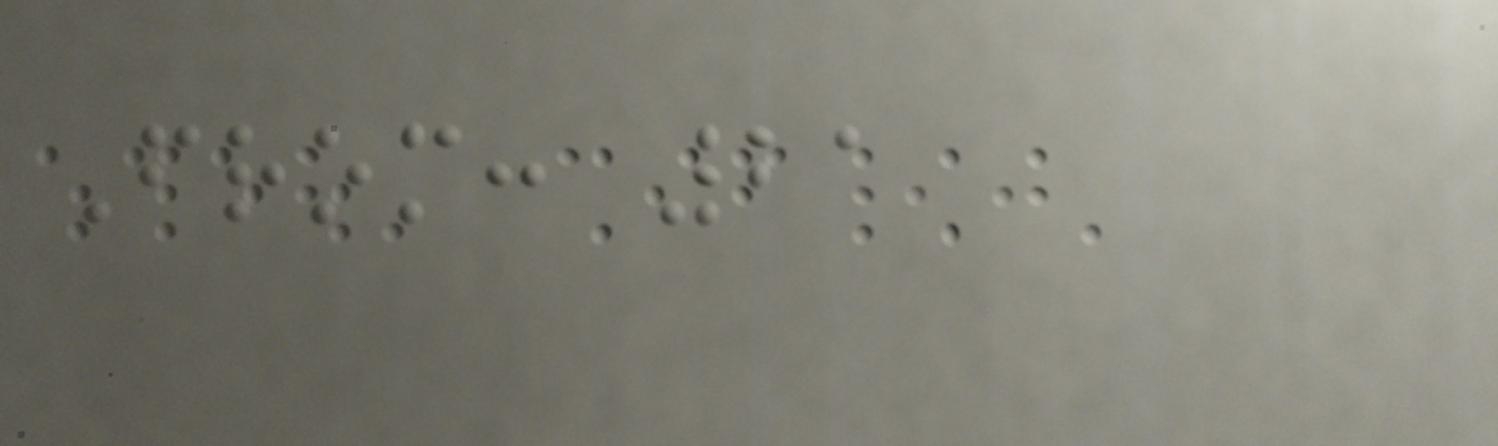From: 21
